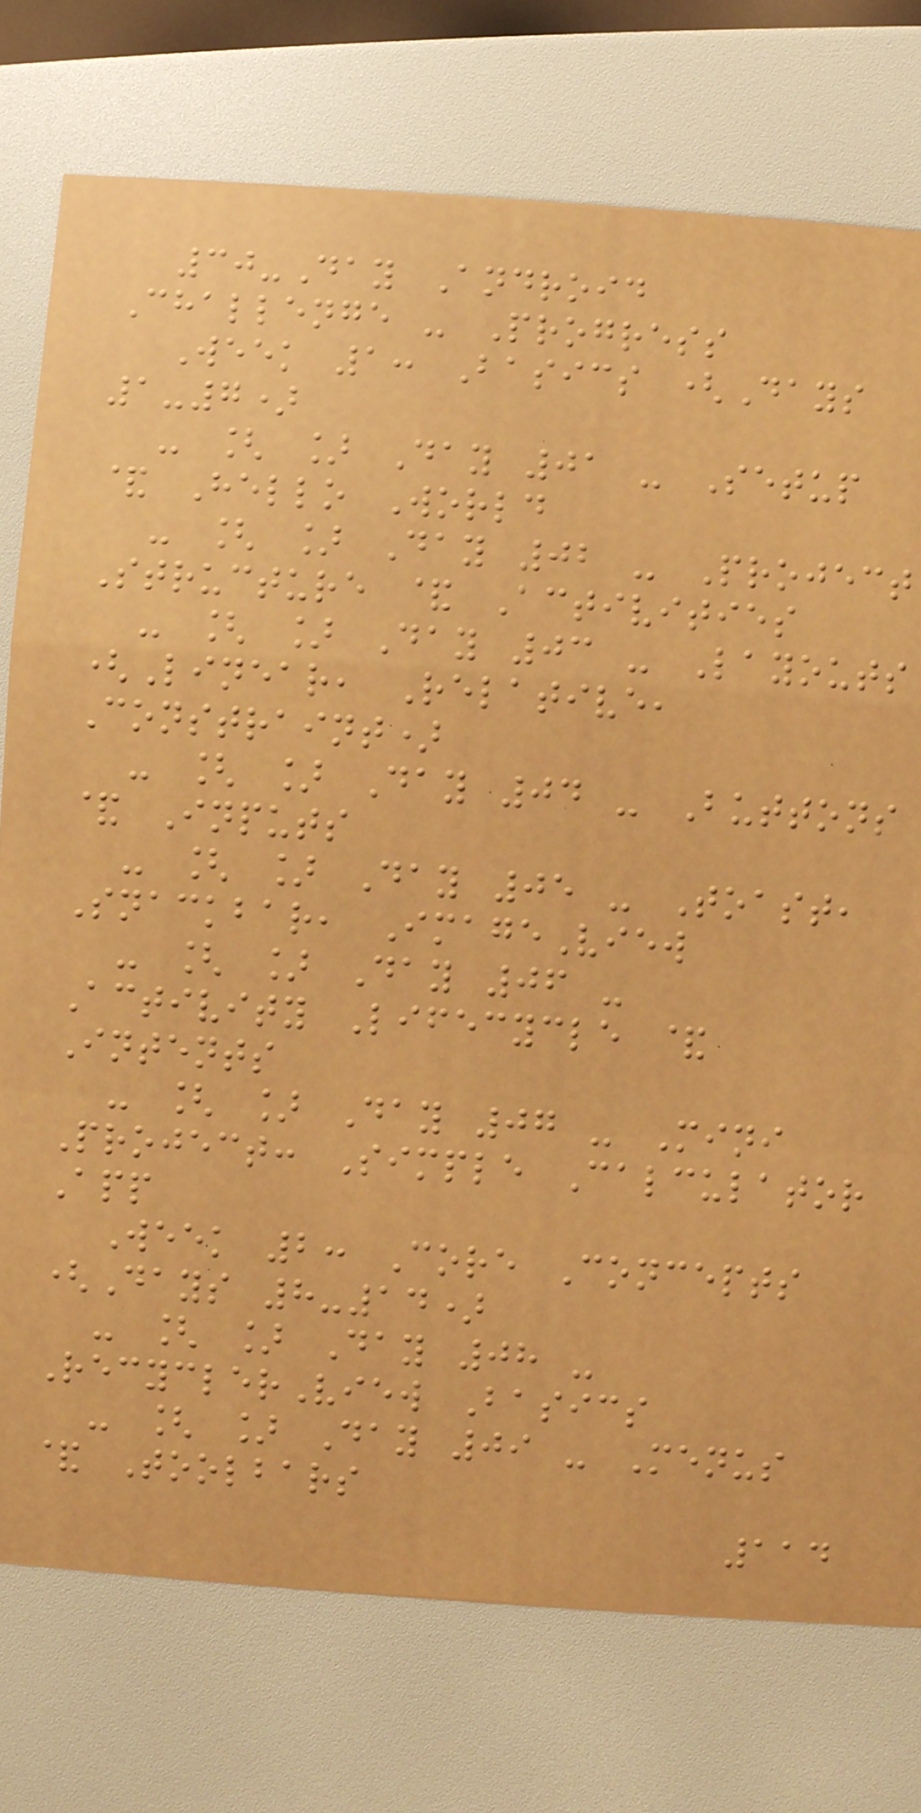30-Day Android
Challenge - Progress
Week 1: Basics (Days
1-7)
- [ ] Day 01 - Setup
& Hello World
- [ ] Day 02 - Project
Structure & Activities
- [ ] Day 03 - Layouts
(Linear, Relative,
Constraint)
- [ ] Day 04 - Buttons
& Inputs
- [ ] Day 05 - Toast,
Snackbar, ImageView
- [ ] Day 06 -
Activity Lifecycle &
Intents
- [ ] Day 07 - Mini
Project: Simple Calculator
App
Week 2: Core Concepts
(Days 8-14)
- [ ] Day 08 -
RecyclerView Basics
- [ ] Day 09 - Menus
& Toolbars
114
